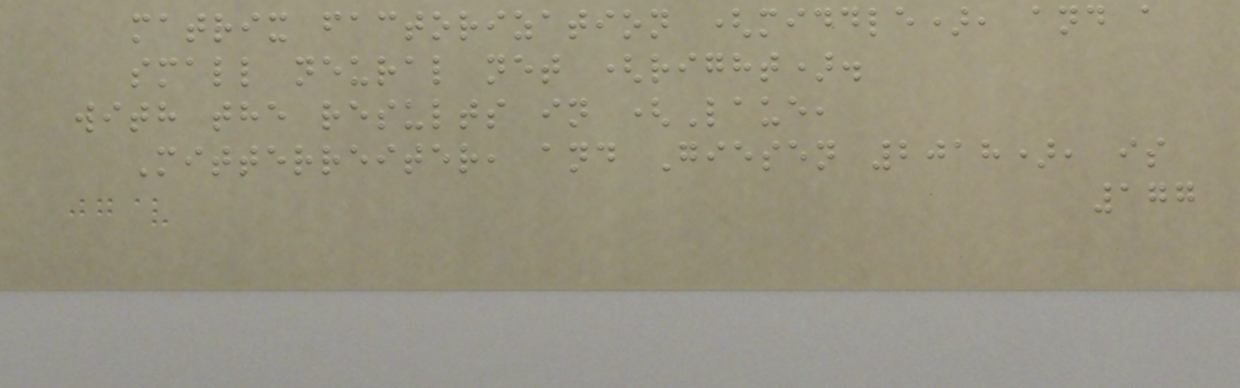matrix factorization (middle), and a
small neural net (right).
with the results in (Laue,
Mitterreiter, and Giesen 2018), is
177
